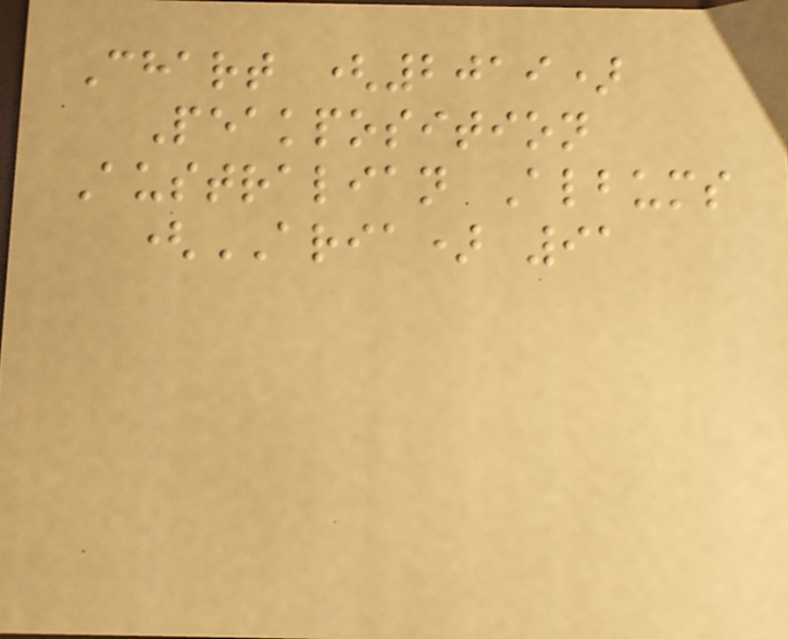Chart (2019)
Peakposition
Australian Albums
(ARIA) 91
